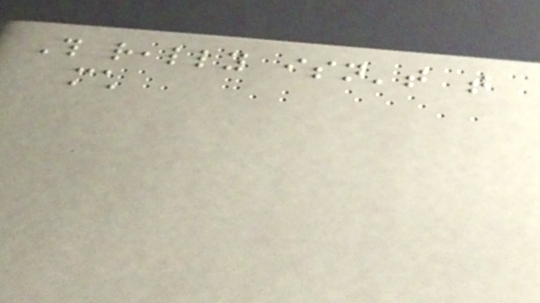This really isn't that
much
